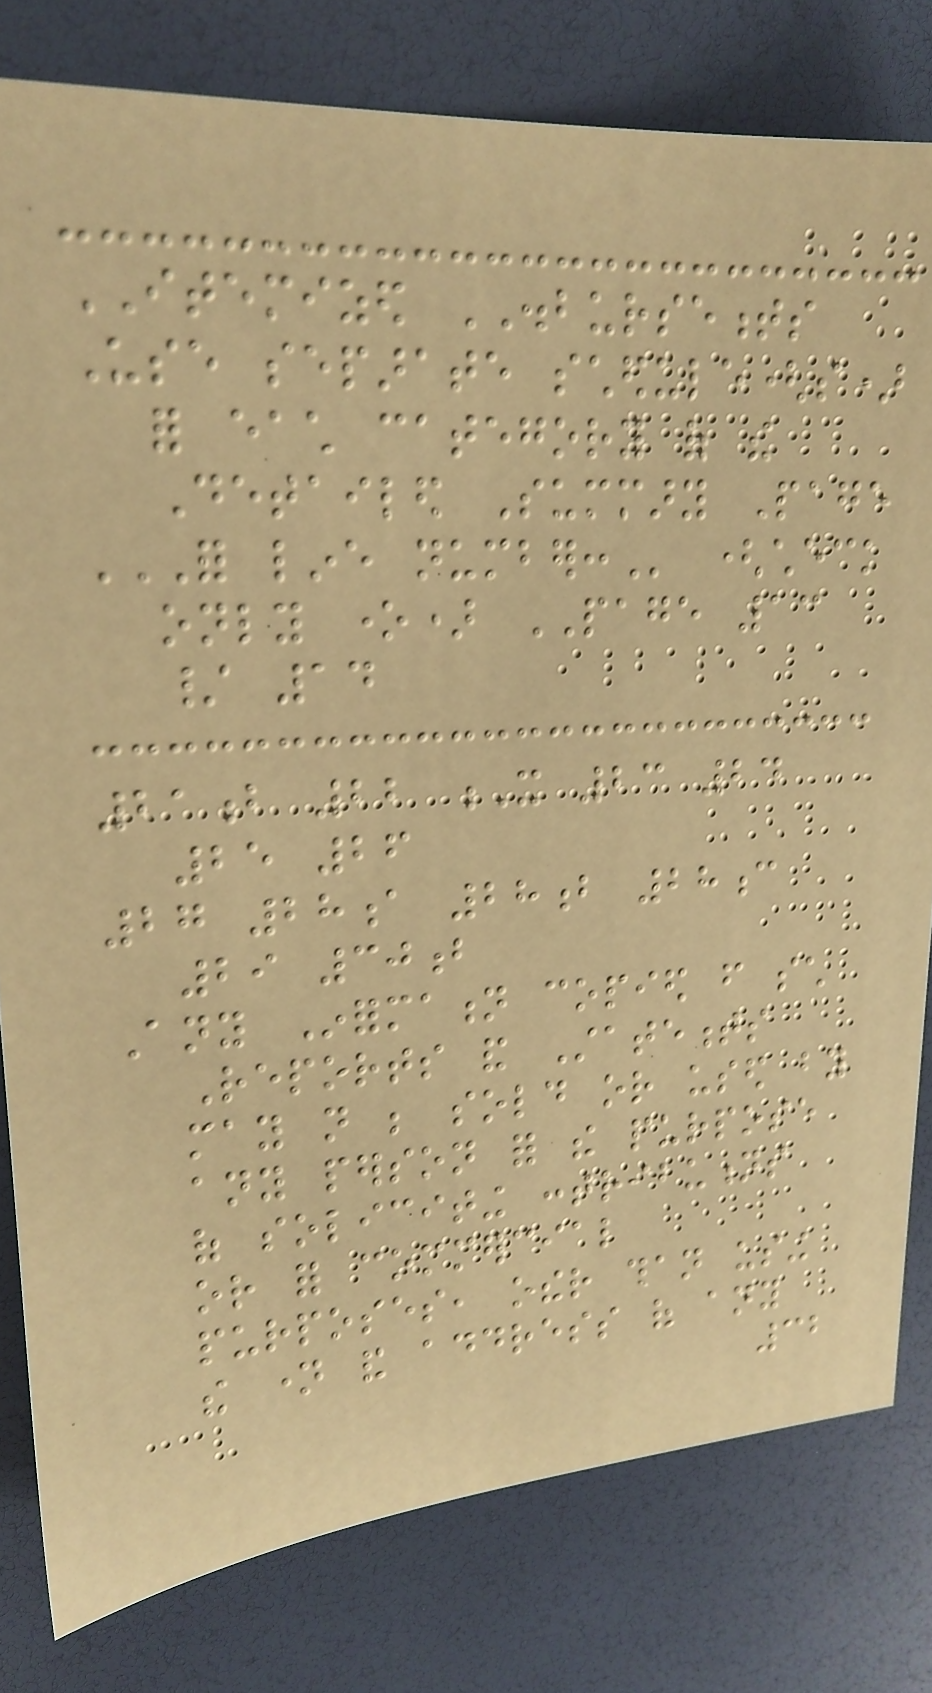ITEMIZED DISBURSEMENTS
Use separate schedule(s)
for each category of the
Detailed Summary Page
FOR LINE NUMBER: (check
only one) PAGE 13
/ 14
21b 22 X 23 24
25 26
27 28a 28b 28c
29 30b
Any Information copied from such
Reports and Statements
may not be sold or used by
any person for the purpose
of soliciting contributions
or for commercial
purposes, other than using
the name and address of any
32
